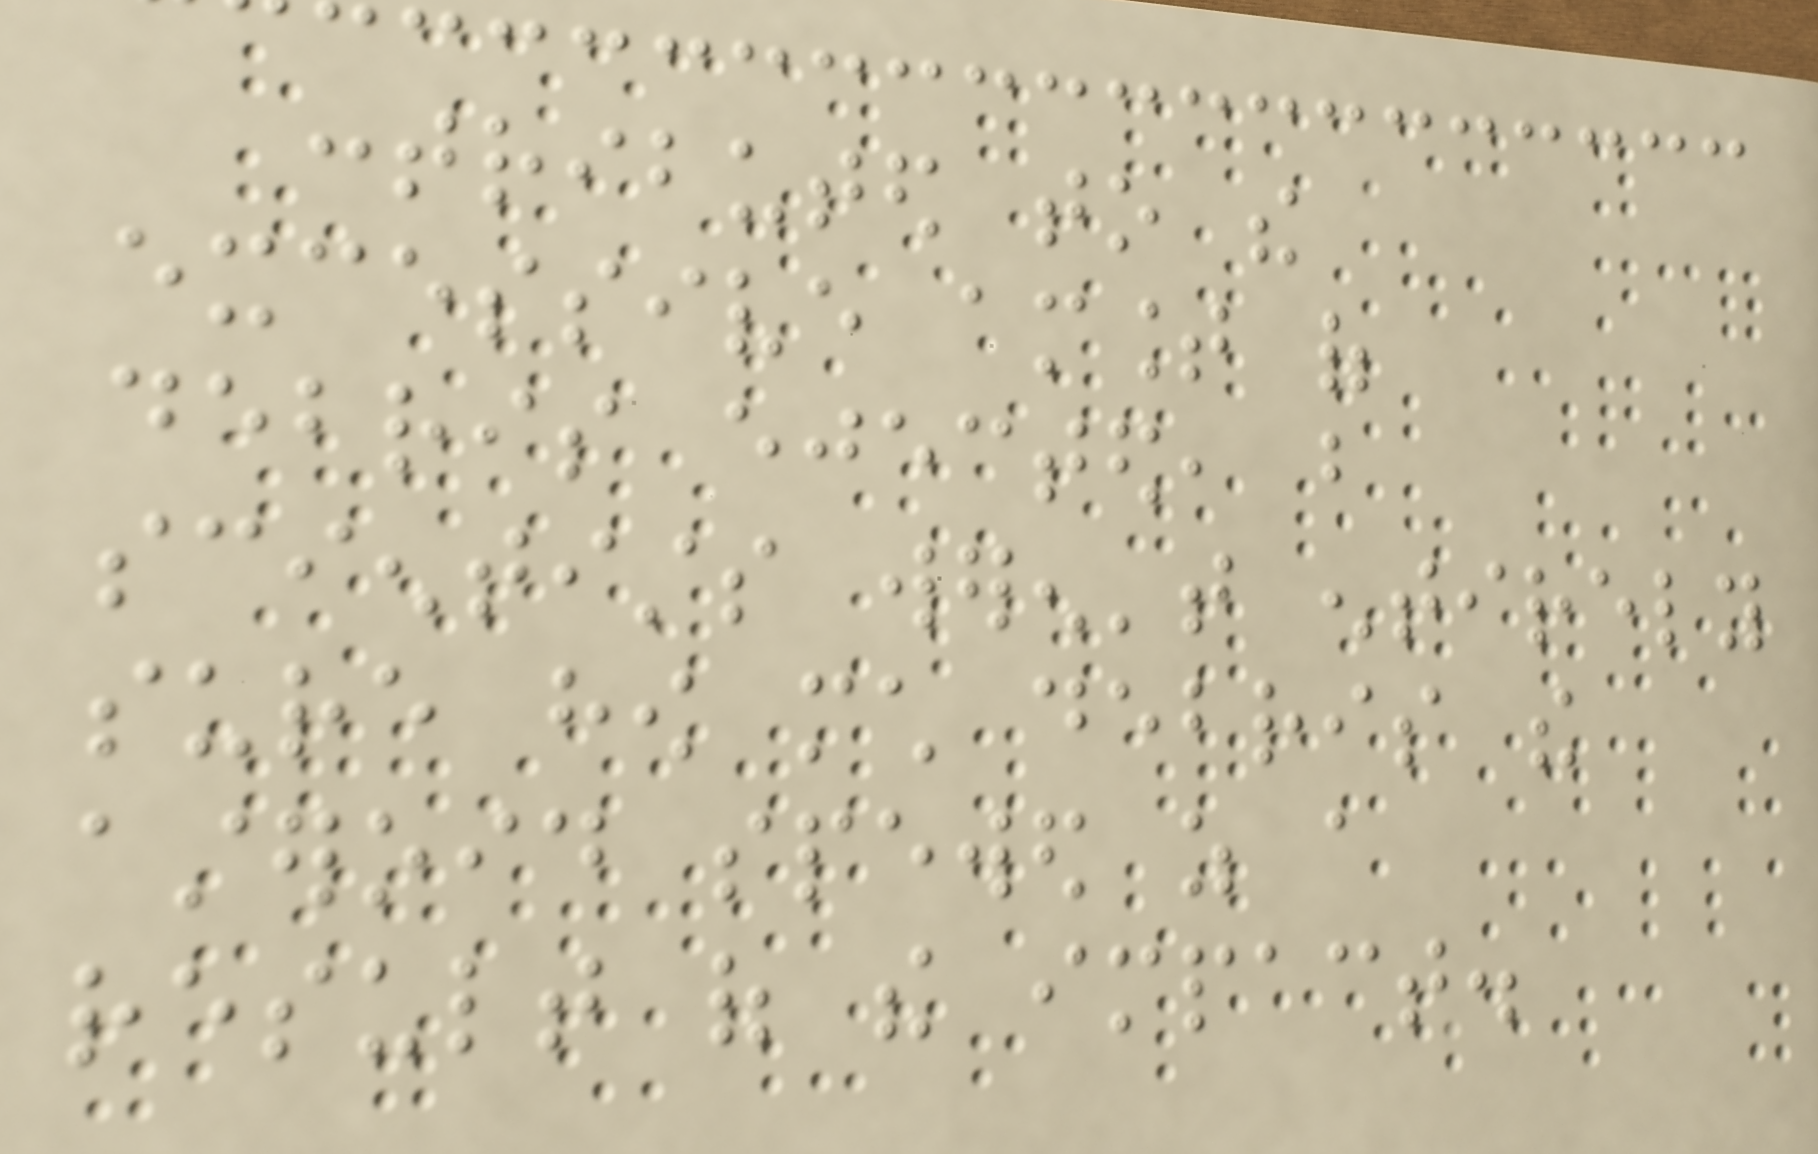contributed to the
excessive amount of
debris ejected, but
scientists weren't entirely
sure how much debris the
asteroid spewed as a
result of the impact.
